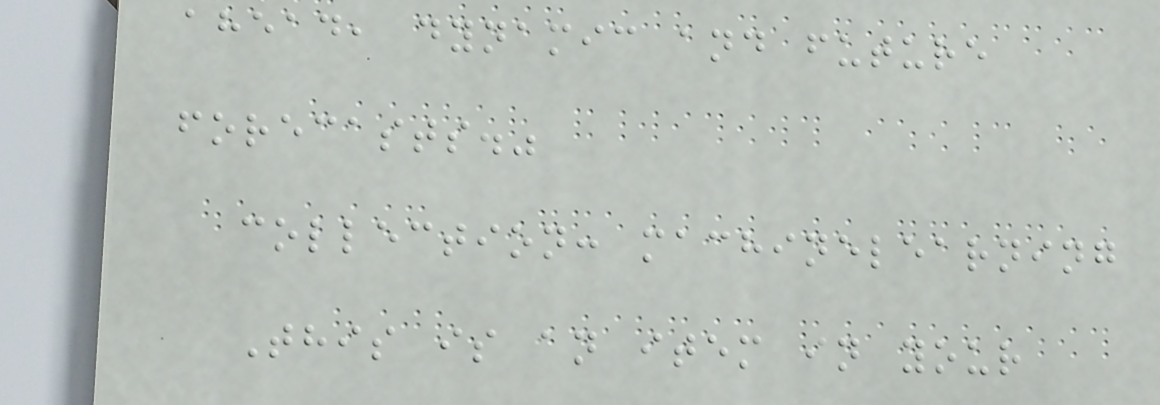ahead, dynamic and future
forecasts."
collection: machinelearning
This is an item in your
